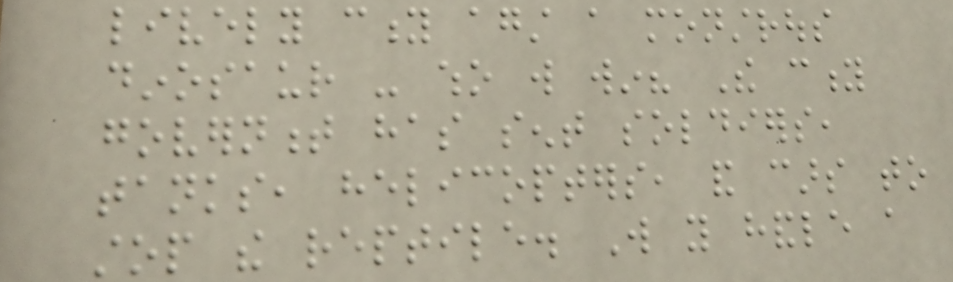lively city against a monstrous
dinosaur - who will win? The city
government has sent soldiers,
tanks, helicopters, and cars to
stop the reptile. Will you handle a
